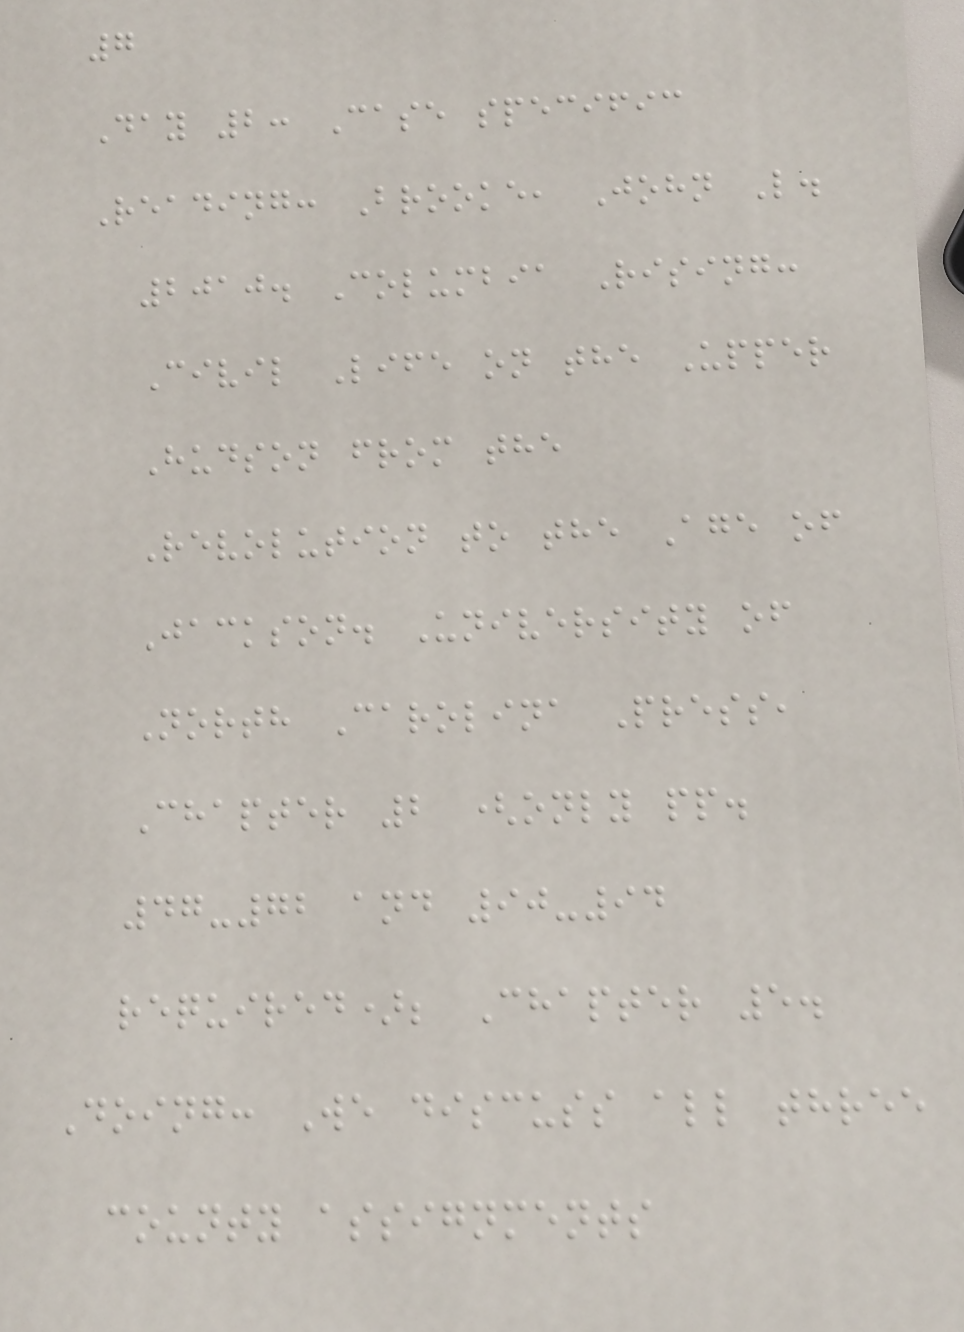7
Day 2: Case specific
Reading: Brooke, John L.
2010. Columbia Rising:
Civil Life on the Upper
Hudson from the
Revolution to the Age of
Jackson. University of
North Carolina Press,
Chapter 2 (only pp.
47-72 and 90-94
required); Chapter 5.
Doing: We discuss all three
county assignments
